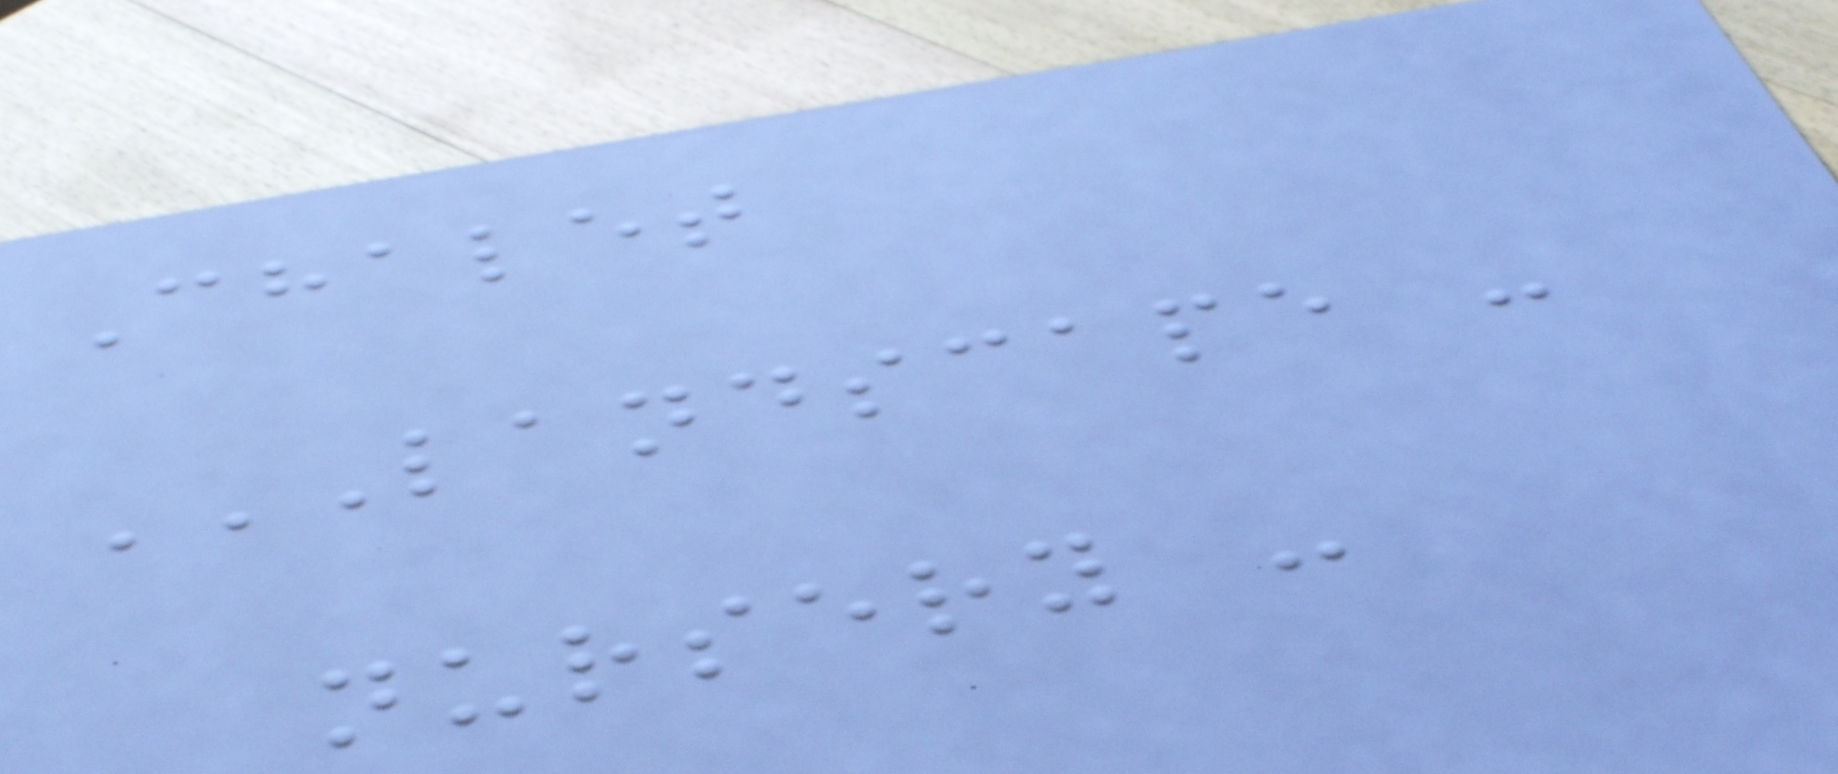Chalet
LANDSCAPE -
NURSERY -
